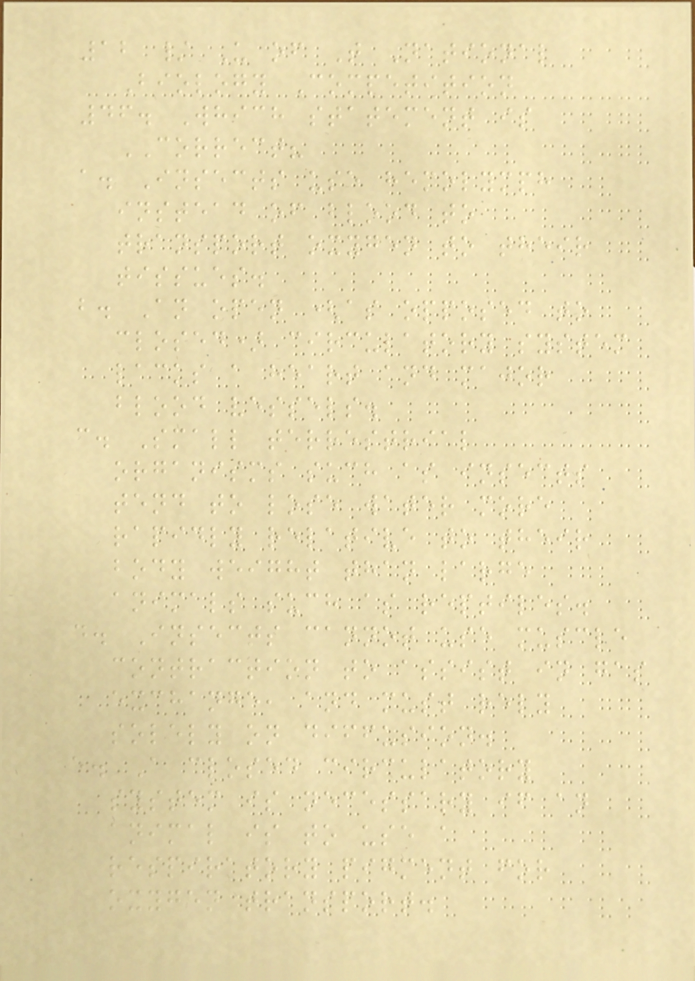12 / U of T National
Biology Competition
46. Which statement is
CORRECT?
a. Insects use hemolymph
instead of blood to
transport oxygen to their
tissues.
b. An open (as opposed to
closed) circulatory system
lacks a heart and major
blood vessels.
c. Small terrestrial
organisms such as insects
tend to lose water more
rapidly relative to their
body weight than large
animals such as reptiles.
d. Insects cannot use muscle
contraction to assist in gas
exchange, and must rely
solely on diffusion.
e. A closed circulatory
system is necessary if an
animal is to use a
respiratory pigment for
oxygen transport.
